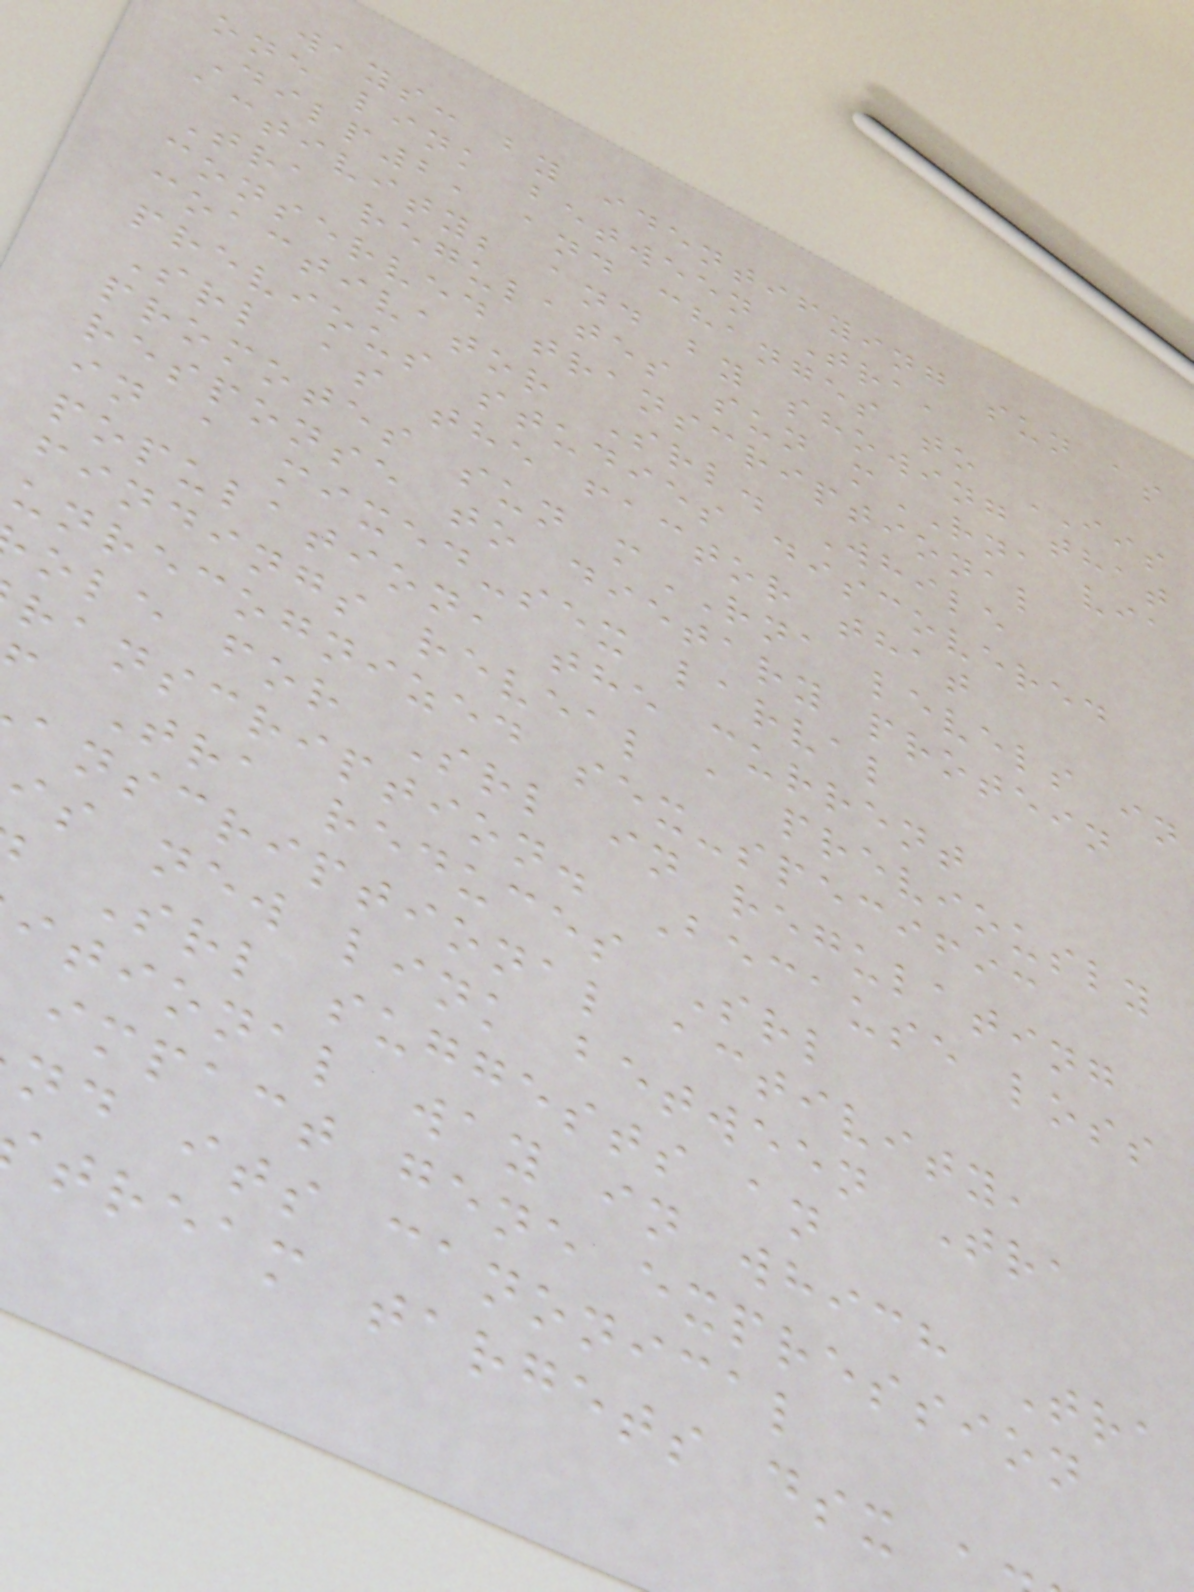ways: by identifying sun as
one link between Tra,
Dilp2, and changes to IIS
activity; and by showing that
Tra regulates sun mRNA via
conserved transcriptional
coactivator Srl. While
previous studies discovered
Srl as the factor that
promotes sun mRNA levels in
response to dietary protein
in a mixed-sex larval
population, the current
findings reveal a previously
unrecognized sex-specific
ole for Srl in regulating
ranscription. Because loss
Tra reduces Srl
anscriptional activity,
is new link between Tra
Srl suggests an
itional way in which Tra
impact gene expression
nd its canonical
tream targets dsx
